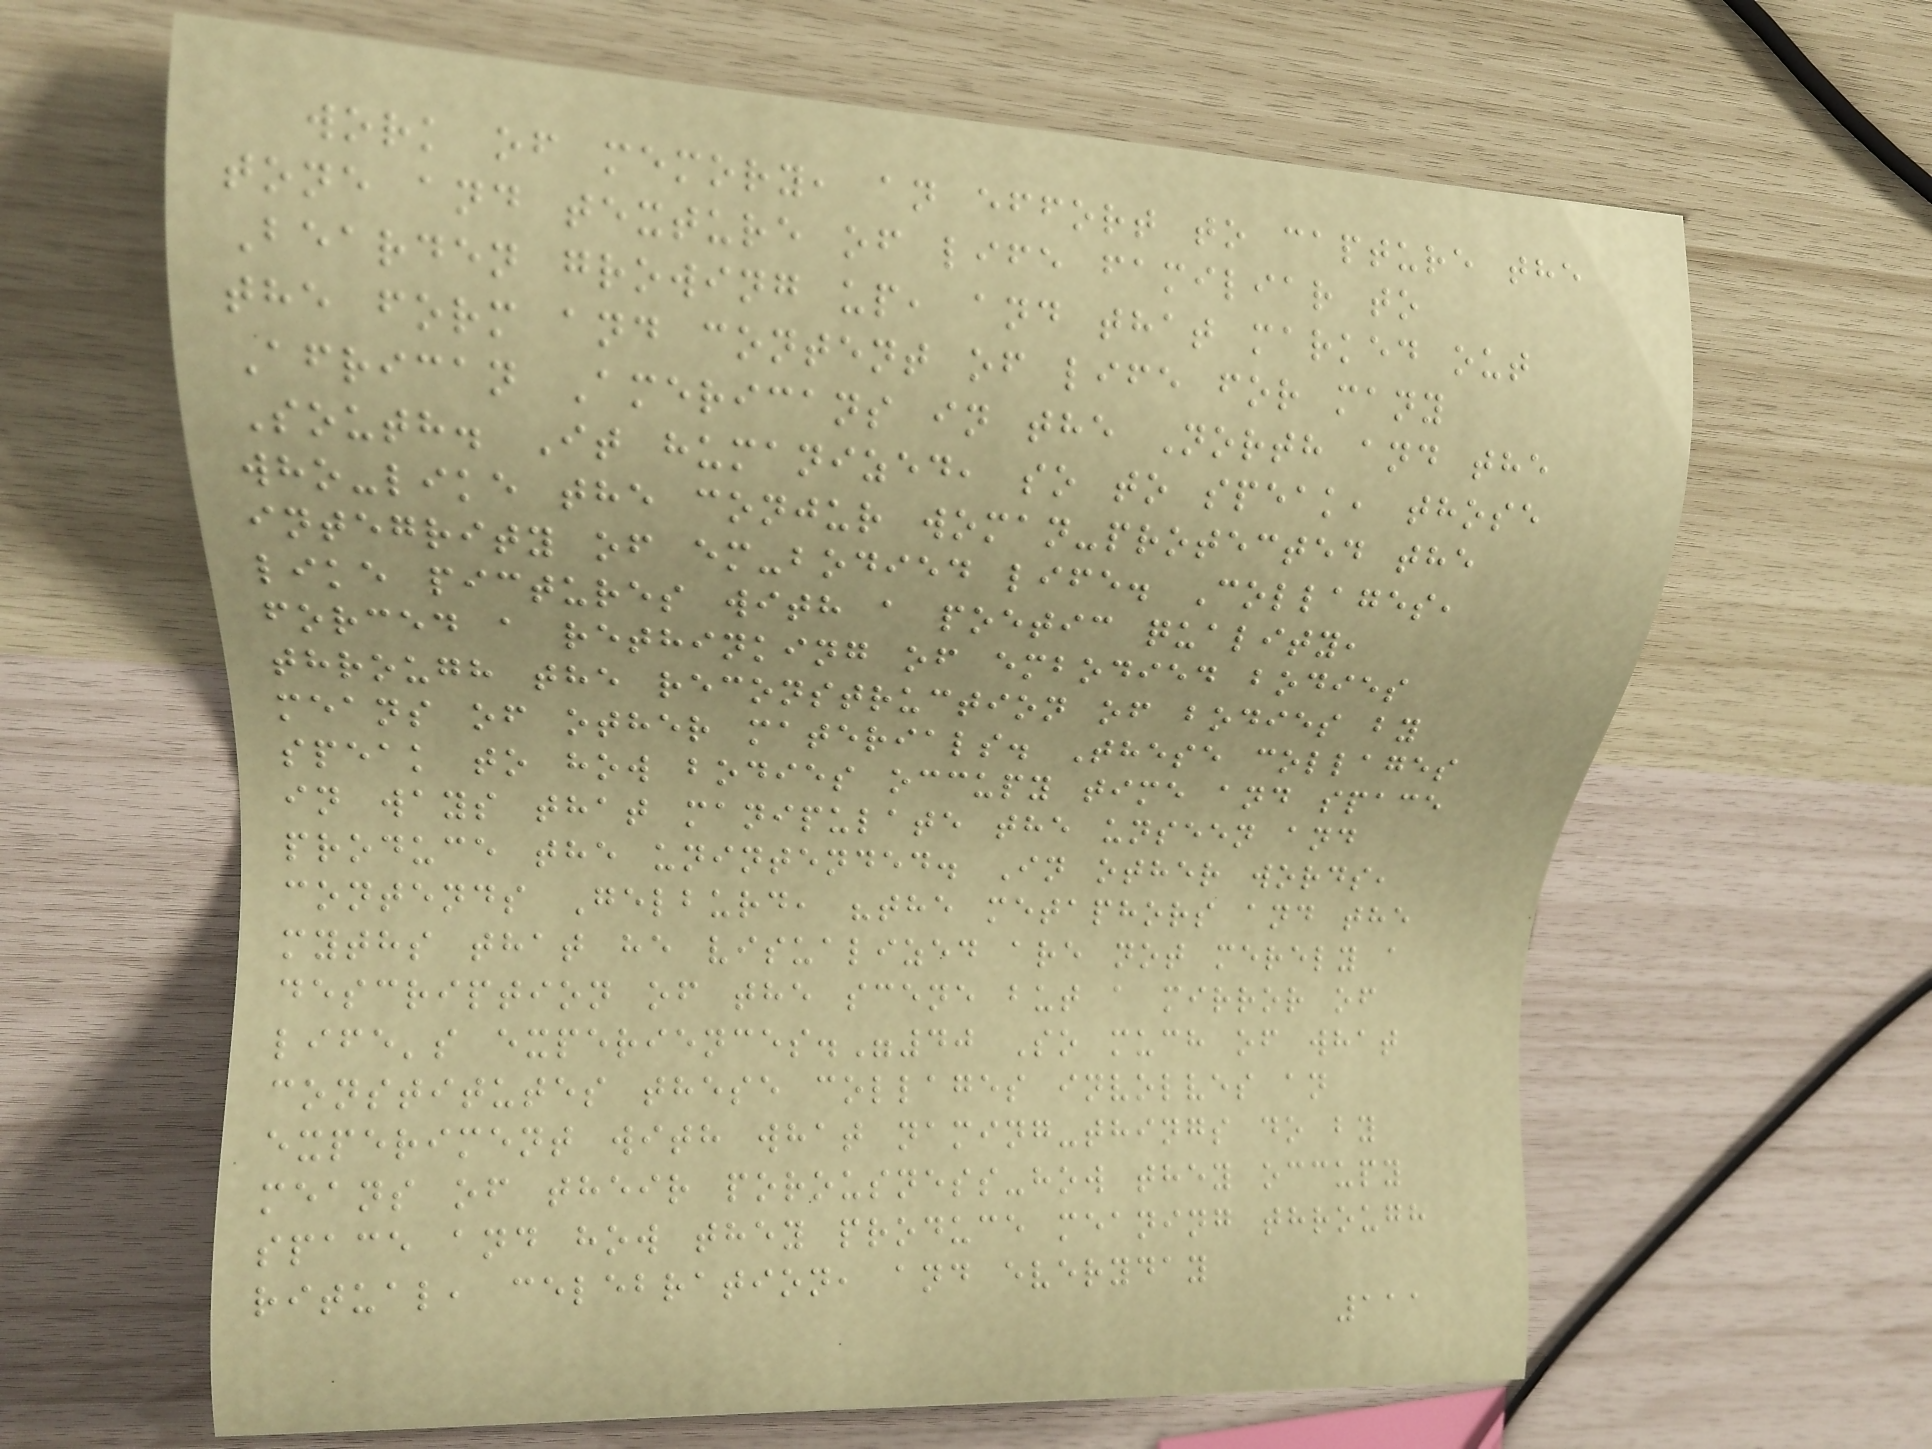work of memory, an effort to capture the
tone and texture of life familiar to
Bearden growing up, and that marked out
the form and content of life for many
African Americans in the North and the
South. It humanized, so to speak, those
who-like the conjur woman-protected the
integrity of em-bodied life. Collages,
like pictures with a poetic quality,
forced a rethinking of embodied bodies
through the reconstruction of bodies by
means of other materials. These collages
speak to how bodies occupy time and space
in ways that manipulate the unseen and
produce the unintended. In other words,
contends Gelburd, "the metaphors and the
myths that he visualized are not merely a
description of the scene but a mirror of
life's experiences."40 So much of what
constitutes these collages involves an
experiment with what naming-things do by
means of their porousness-how they occupy
space and how they produce meaning through
ritual, celebration, and everyday
111
